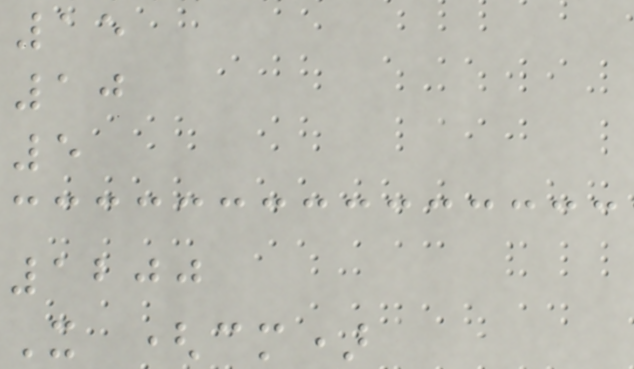15
10
5
1200
X (cm)
